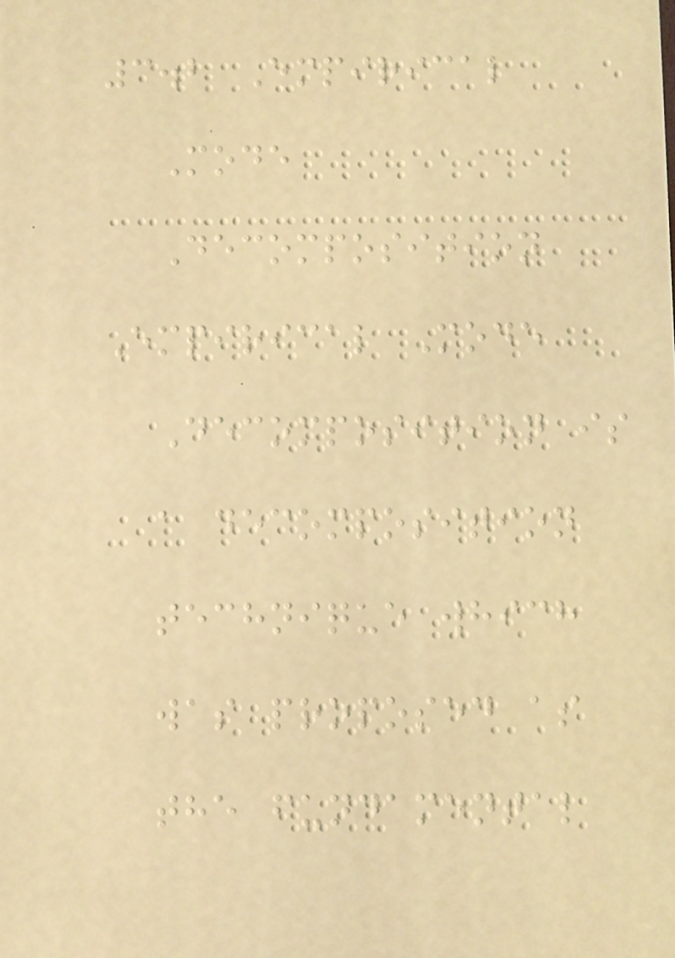3.2 Empirical
Mode
Decomposition
Empirical Mode
Decomposition is
a decomposition
technique which
was proposed as
the fundamental
